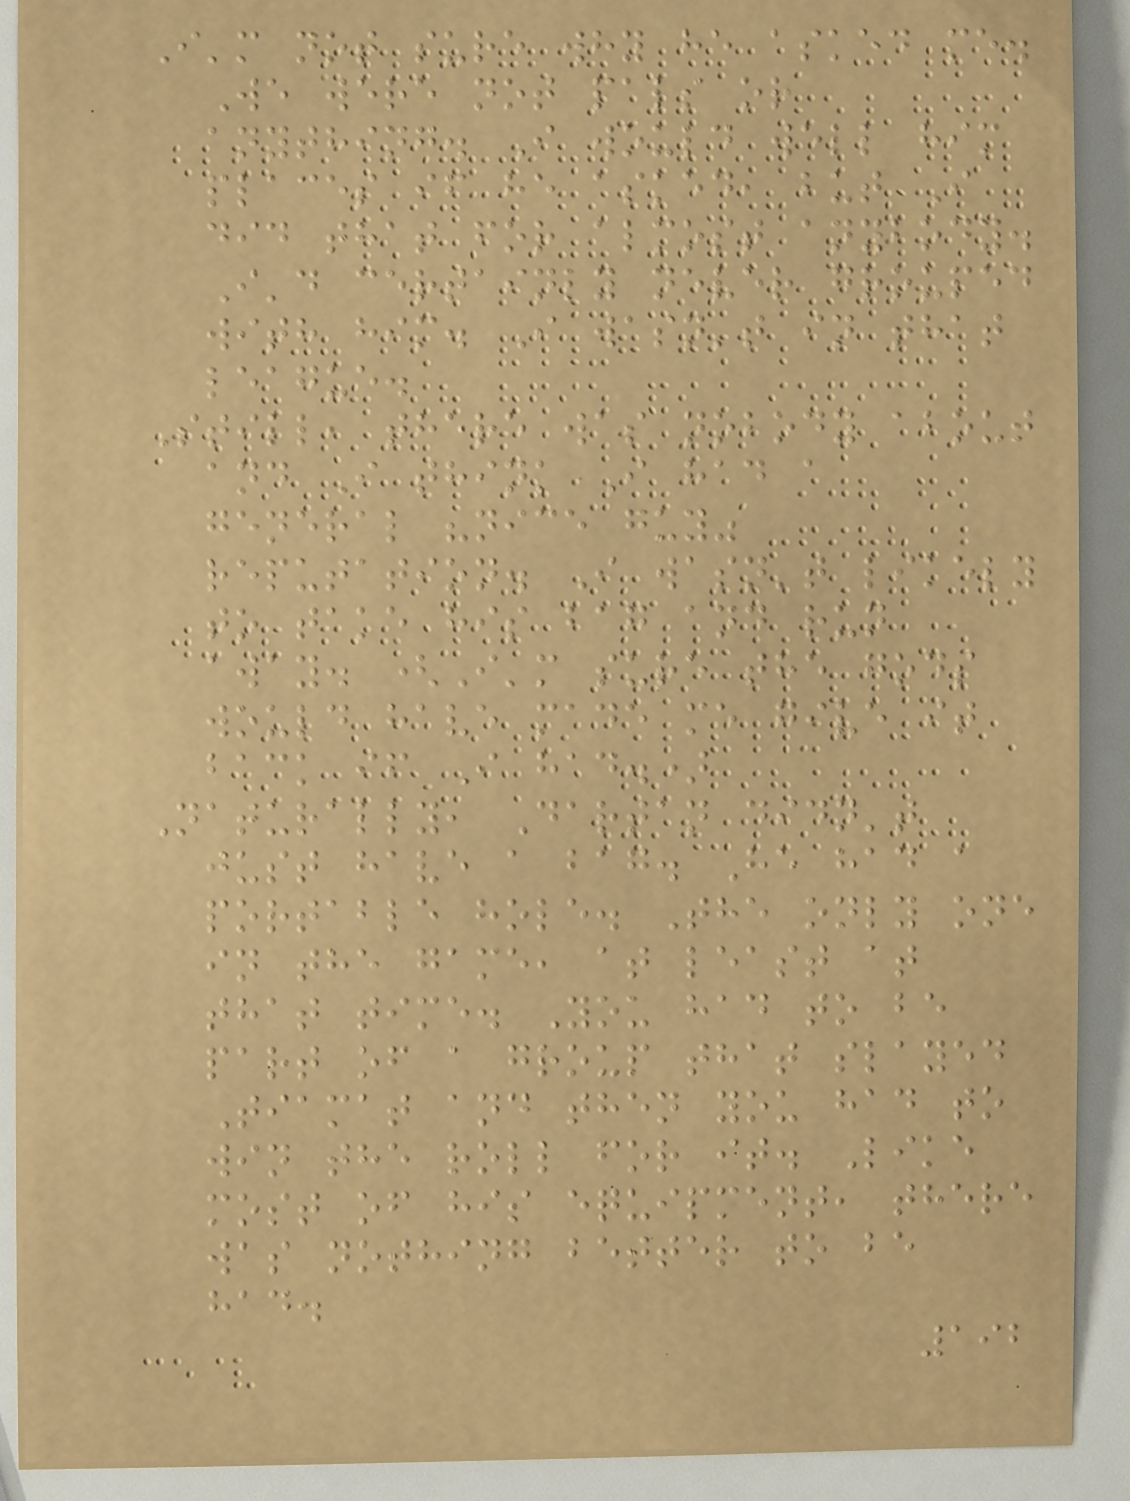I'm not sure why he asked me.
We were not pals or
anything. I would well him
places if he asked, but I
did that for almost anybody.
I'd certainly never grouped
with him. I wasn't in that
league.
Still, there was nobody about
and I think I had a
general "nice guy"
reputation. I wasn't likely
to take his bag and run
away. (I'm sure the gods
would have made me give it
back if I had.)
Naturally, Dartan didn't
just have a bag. He had a
portable hole. The only one
in the game, at least at
that time. You had to be
part of a group that slayed
Tiamat and then you had to
win the roll for it. Like
most of his equipment, there
was nothing better to be
had.
192
